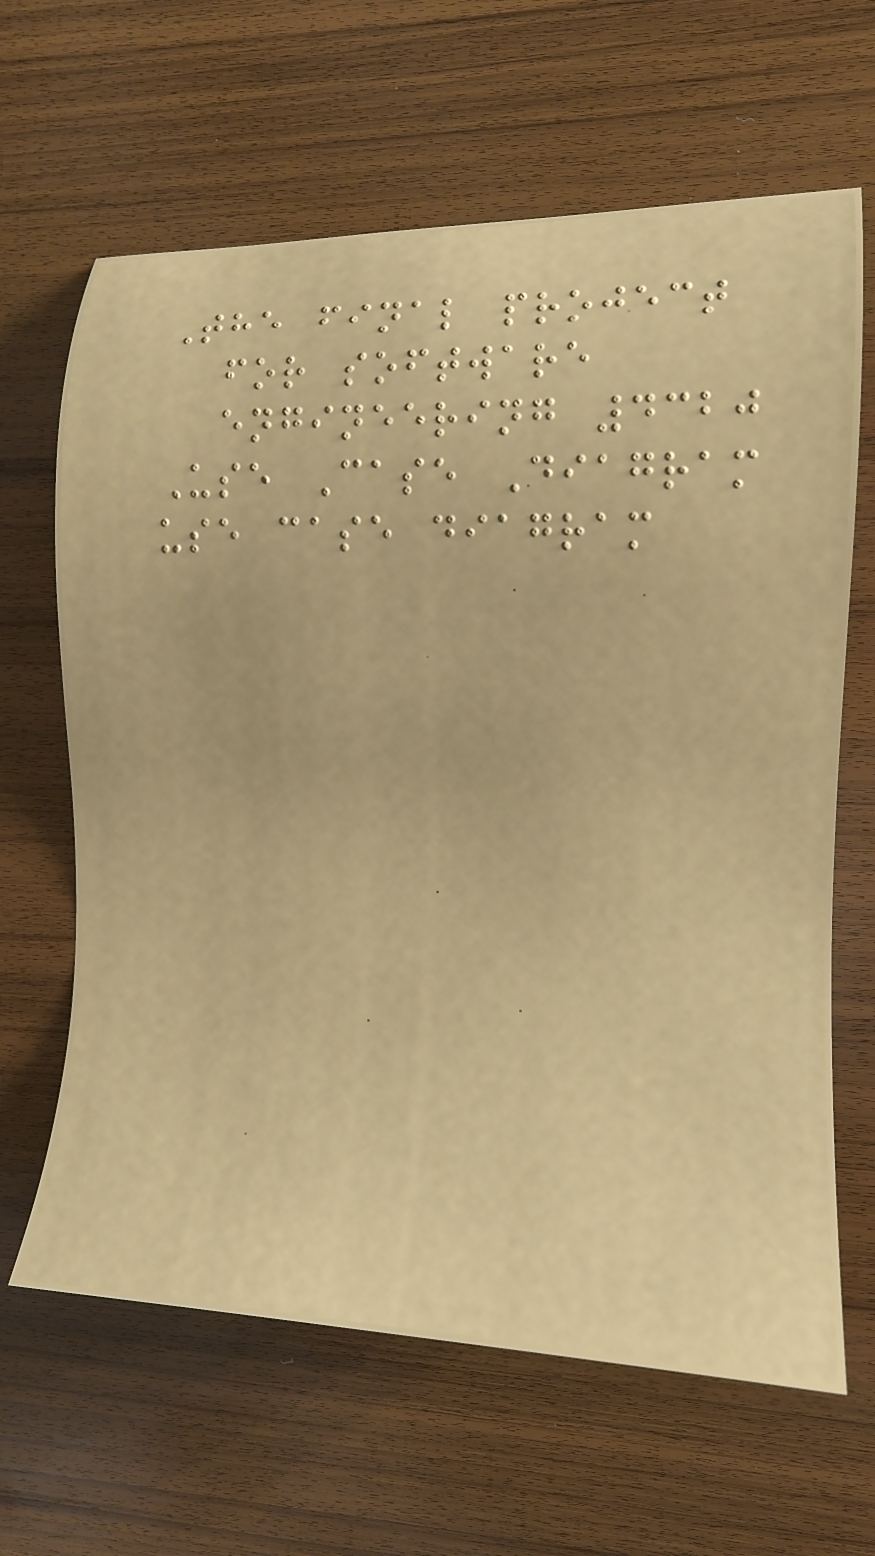The final project
for software
engineering 4320
Use Case Diagram
use case diagram
